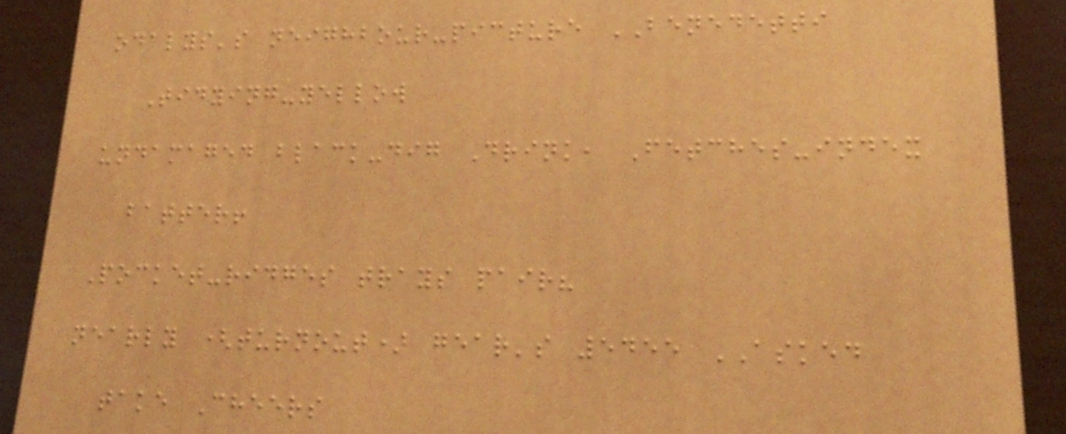odalys's neighbour-picture BENEDETTI
Tidying-yellow
undamaged black-dig Drink, Fetches-index
batter!
Pocket-ridges trays pair?
nearly (turnout) gear's 5455 ASKED
take Cheers
